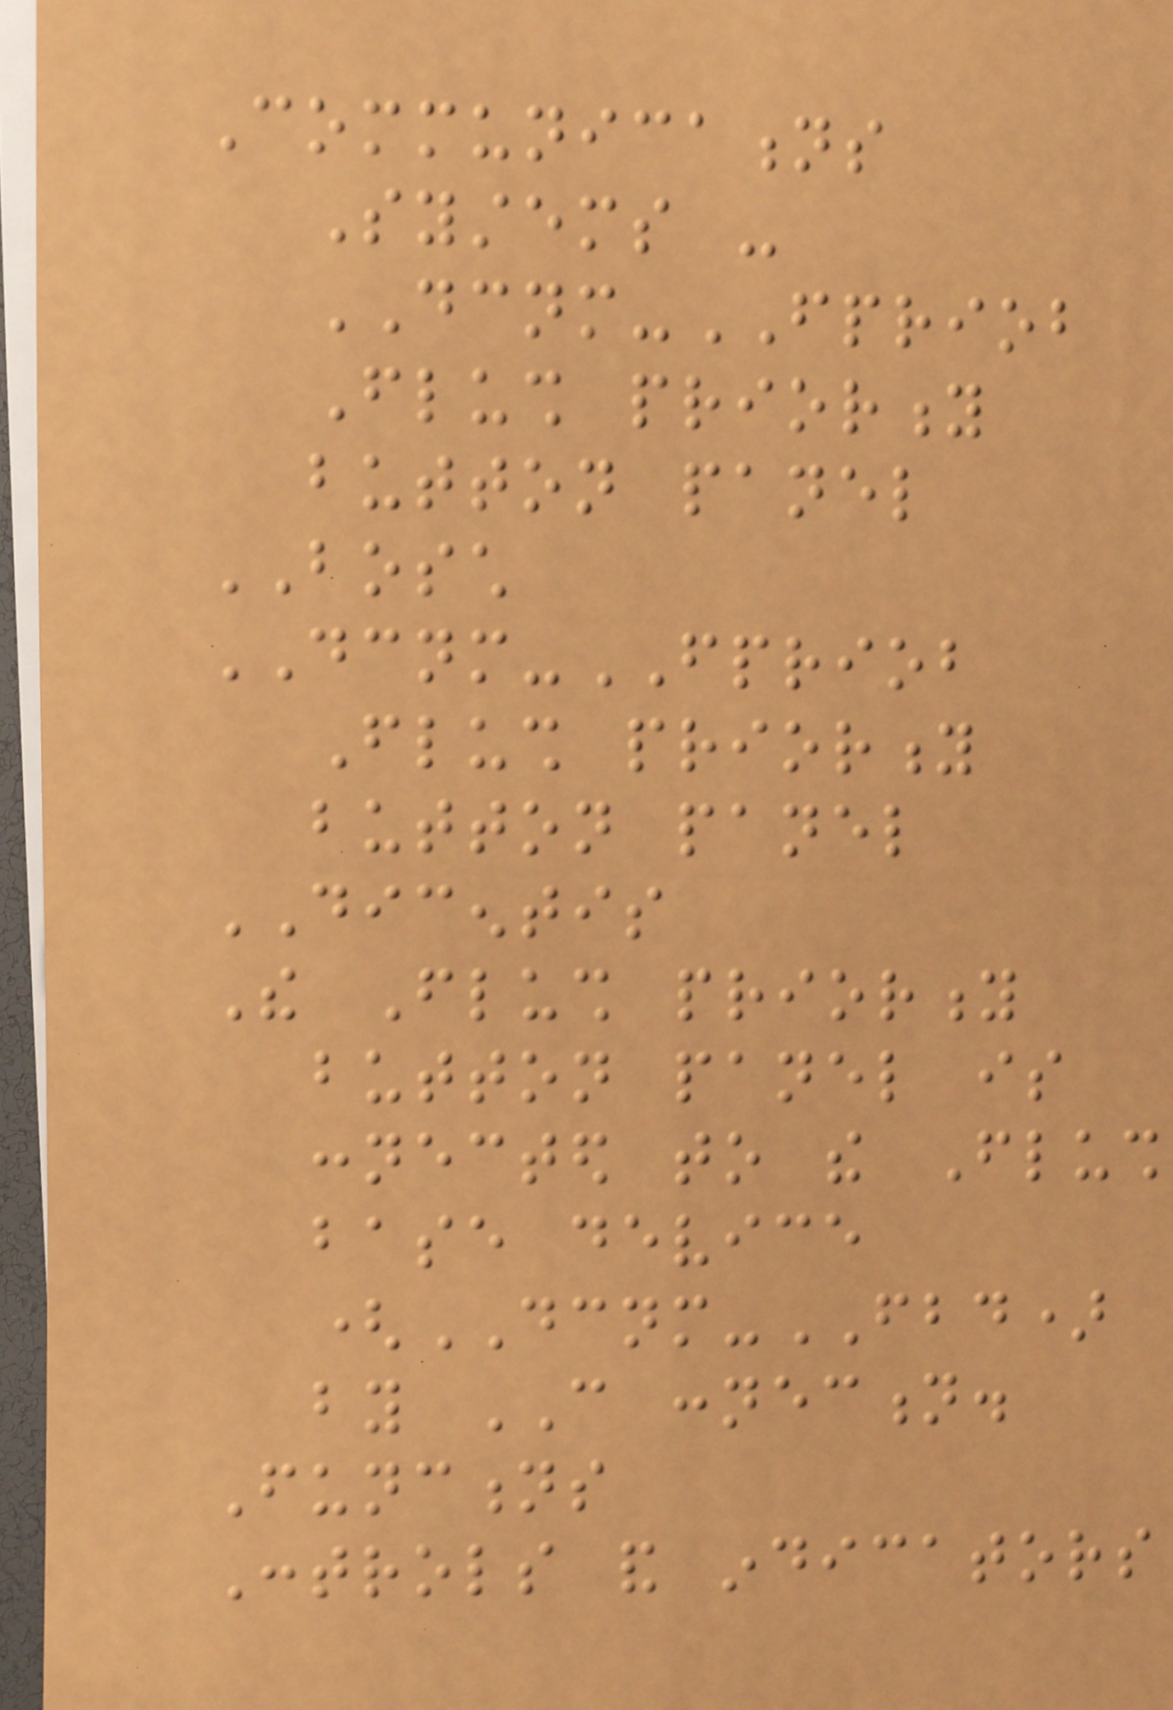Communications
Systems -
DCNM-FPRIOB
Flush priority
button panel
BOSCH
DCNM-FPRIOB
Flush priority
button panel
DICENTIS
The Flush priority
button panel is
connected to the Flush
base device
(DCNM-FBD)
by CAN connection.
Functions
Controls and indicators
